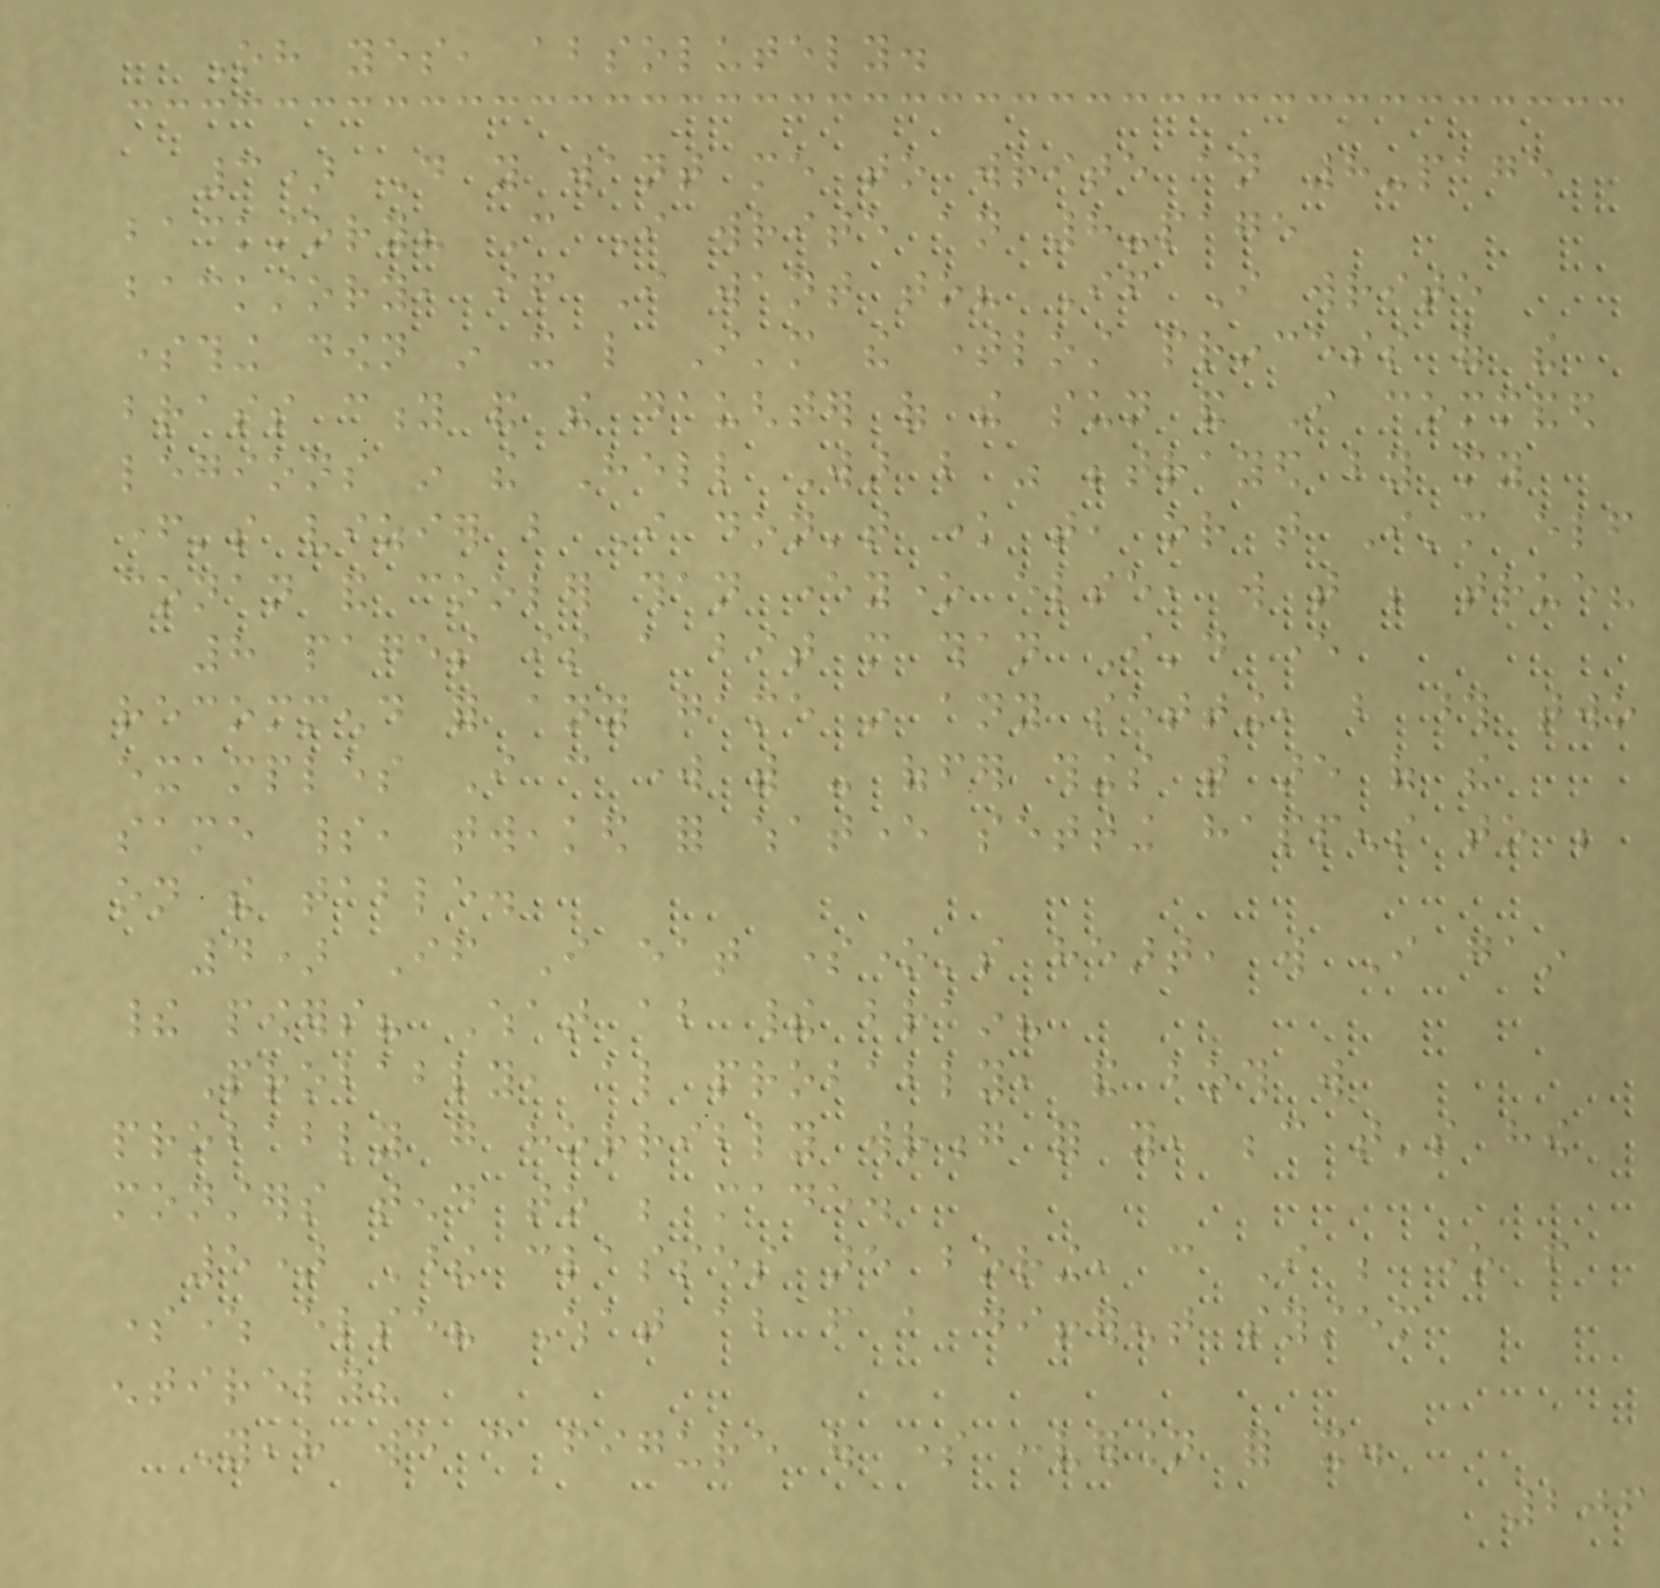Oh yes, absolutely.
3) Do you want me to write an 8-page
backstory? Can I write an 8-page
backstory, if I want to? If I write
something down in it like I'm the timelost princess of the
brass city and the daughter of the sun and I commanded
legions in the Hell War but was betrayed by my
father's vizier but I don't know that, or that I'm elf
conan and cooler than everyone else, will that be true?
8 pages is a bit more than I'd ever
recommend for any game in any setting, but those two
examples I can work with - offer things that are of the
same spirit, tweaked for whatever setting happens to be
on the table.
4) If I eat someone's heart, will I gain
their powers? What about their brain?
Probably, also probably, and both will
probably go horribly wrong for you, because that's how
monsters tend to be made.
5) These classes are boring, can I be one from
somewhere else? What about from a different system
entirely?
Yeah we can figure out some conversion for it.
206
